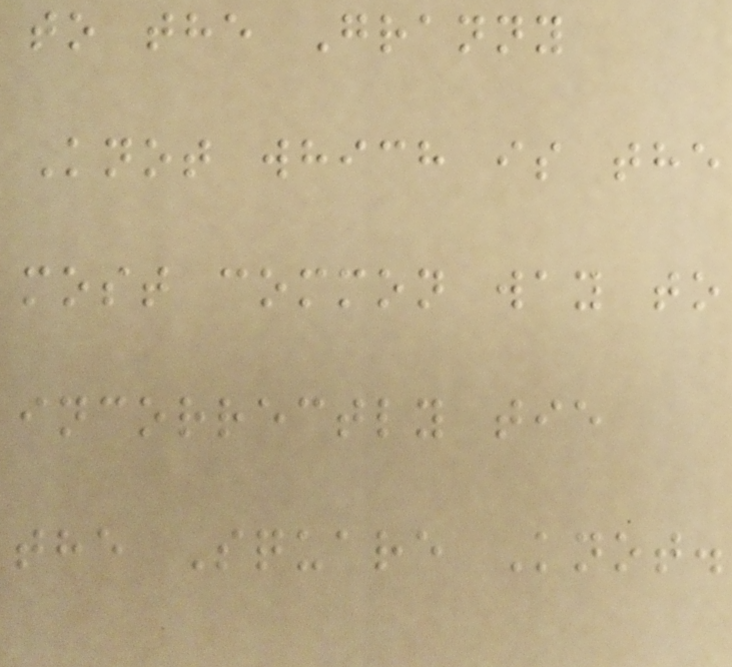to the Granny
Knot which is the
most common way to
incorrectly tie
the Square Knot.
